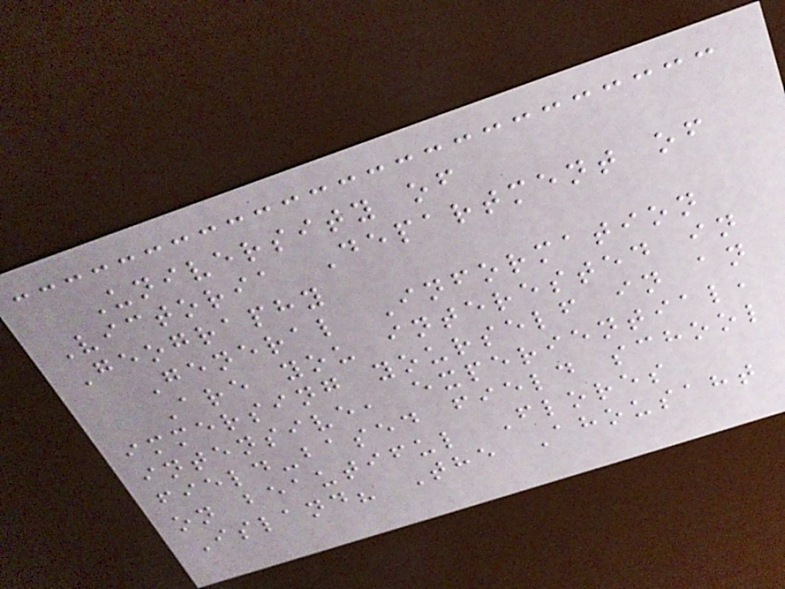University of
Victoria Department of
Geography
General Information
Are you interested in
immersing yourself in an
intensive, experiential,
field-based field school
on beautiful Flores
Island? The Ahousaht
